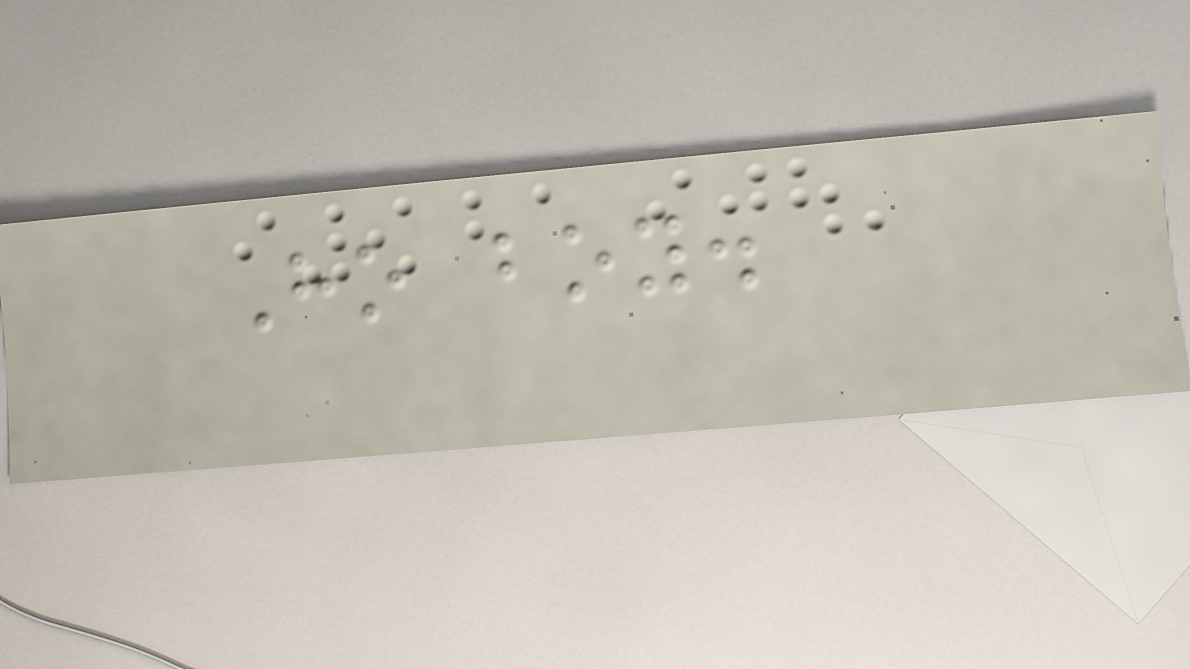Ho boy.
